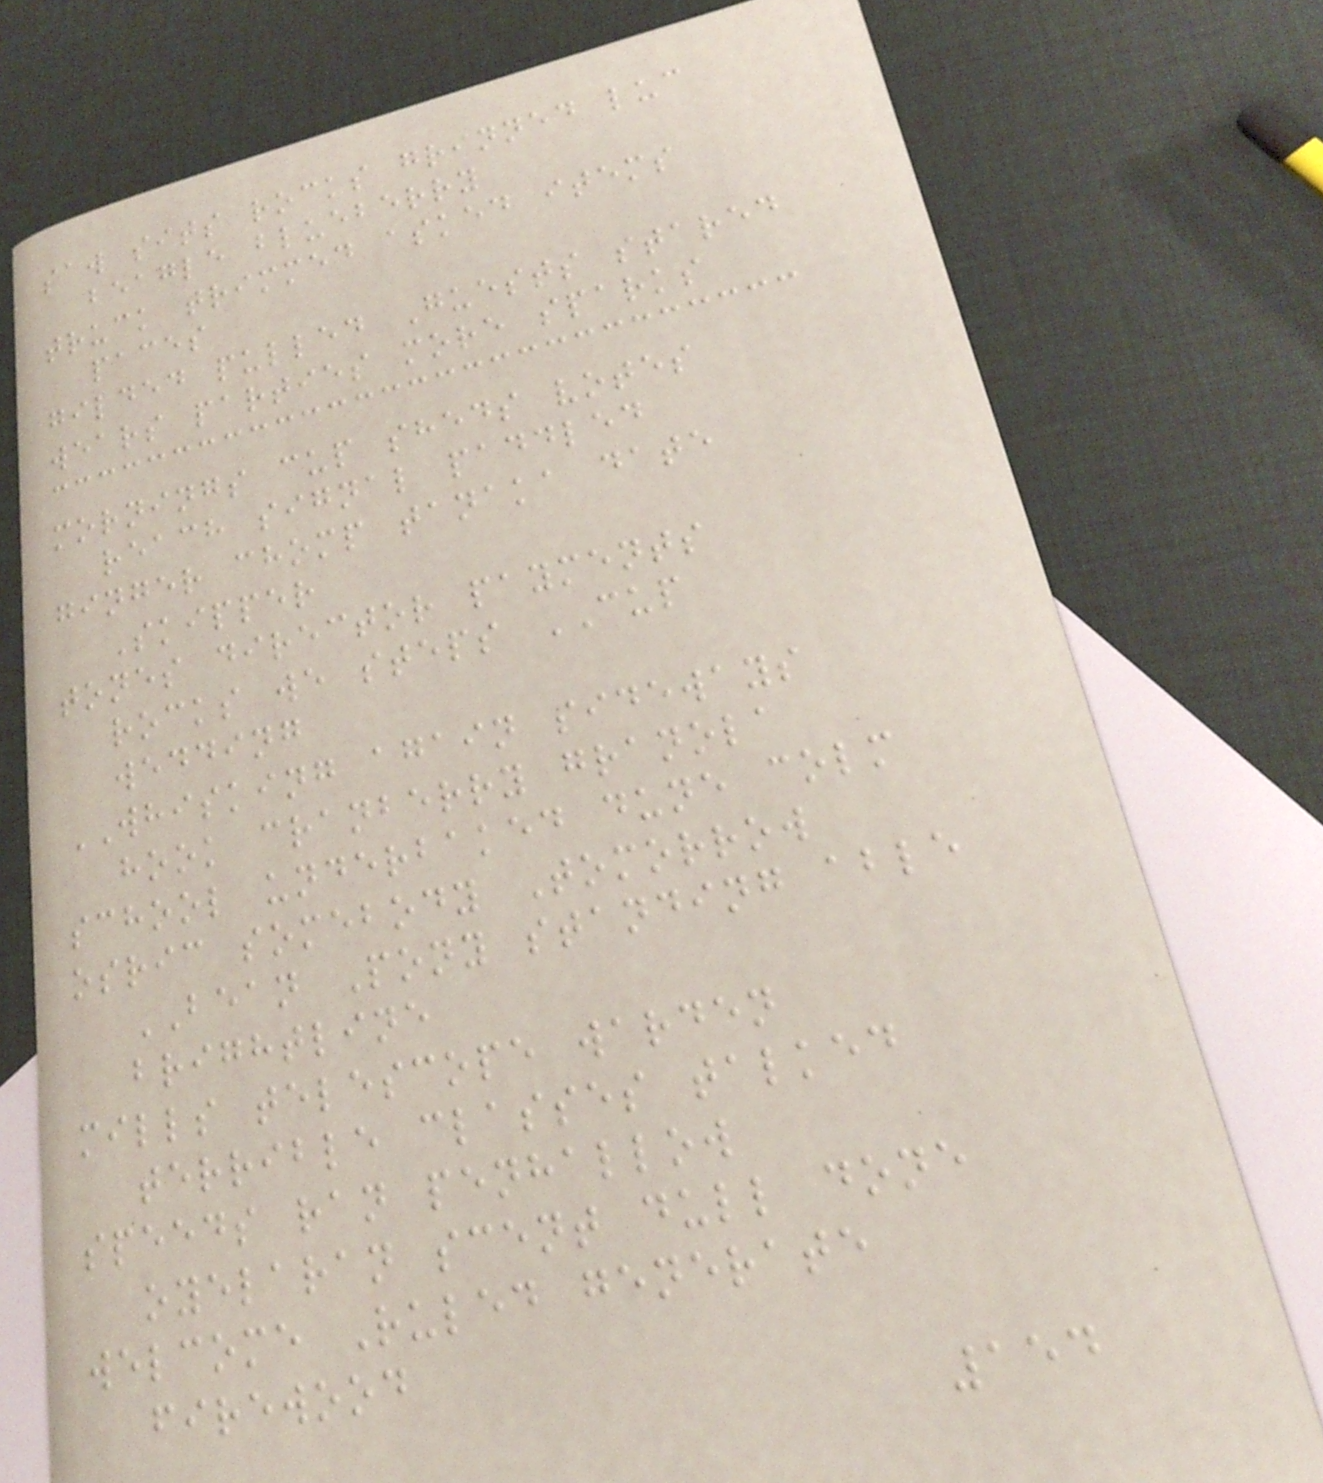saw sits rocks grinned luc
beagle blueberry
truck trimmed asked items
paces
gilded pulled Guests stared
wears parties more sparks
mornings cup sheds votes
reach signal paddled
ginger chomp tanaka date
Skipper
tones director payments
rocks we steps CUP
wedding
WHISKING again sideways
hook cranberry granola
school underbaked dune colm
osric somebody Tomorrow
BEAN Pony standing able
brightline
mills telescope warden
terrible classes talked
speeds ran penhallow
oyelaran scent dull done
welcome Ruled generate
firewood
154
